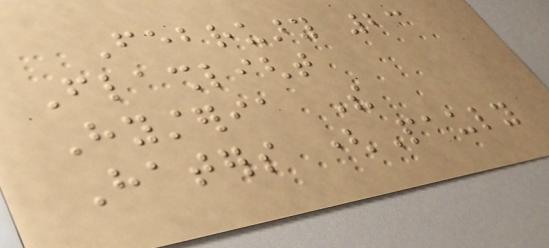February 23
Flashlight
Hysteria The
Haters (Pauly
